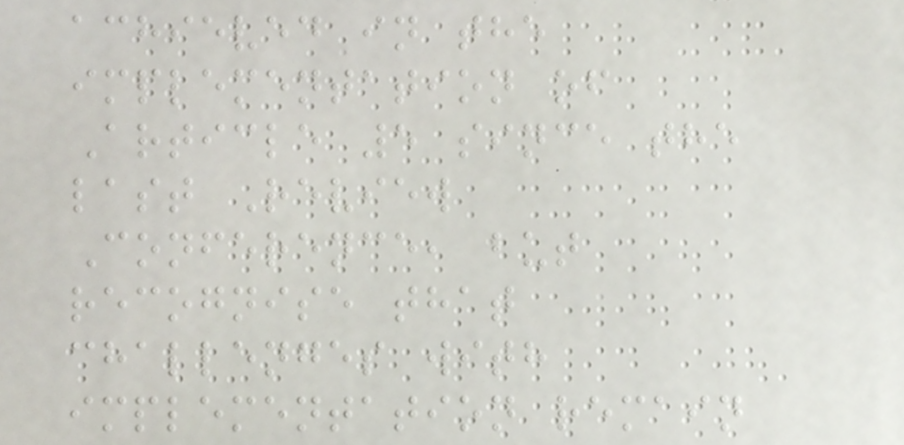achieved in the
implementation of
Article 5 since the
last Review
Conference, but
recognise that
challenges with
implementation remain
